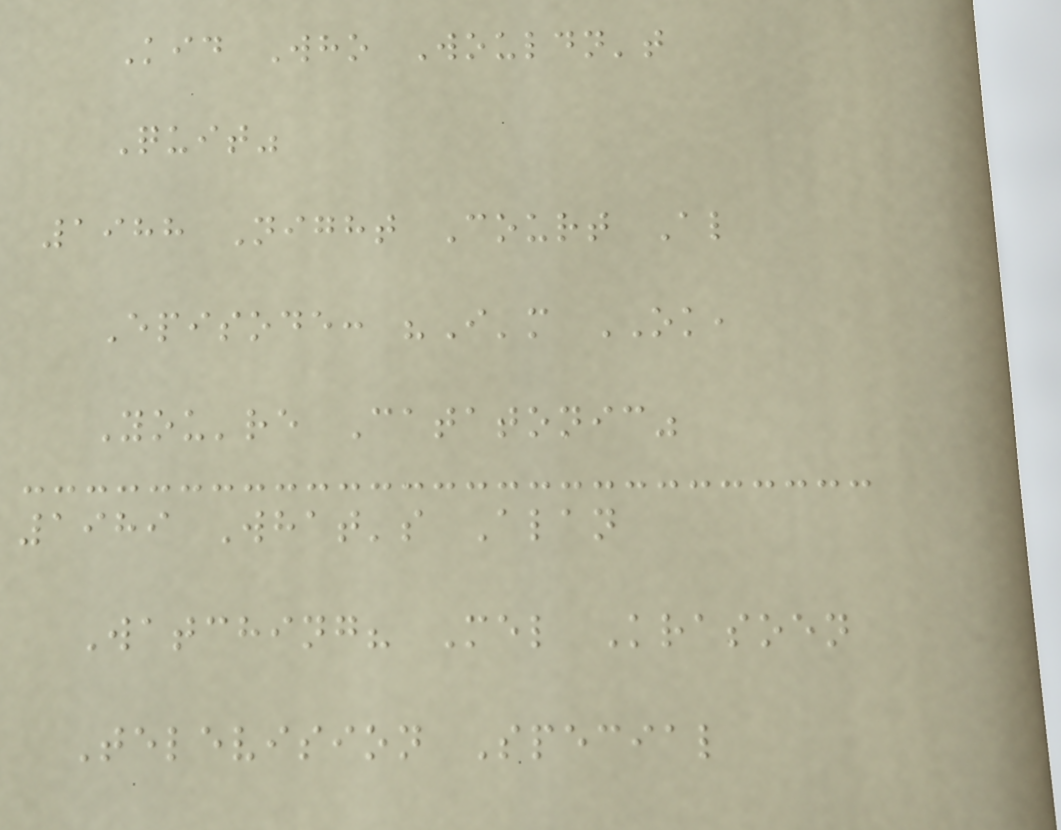Kid Who Wouldn't
Quit"
1988 Night Court Al
Episode: "I'm OK,
You're Catatonic"
1989 What's Alan
Watching? Mel Krasoen
Television Special
